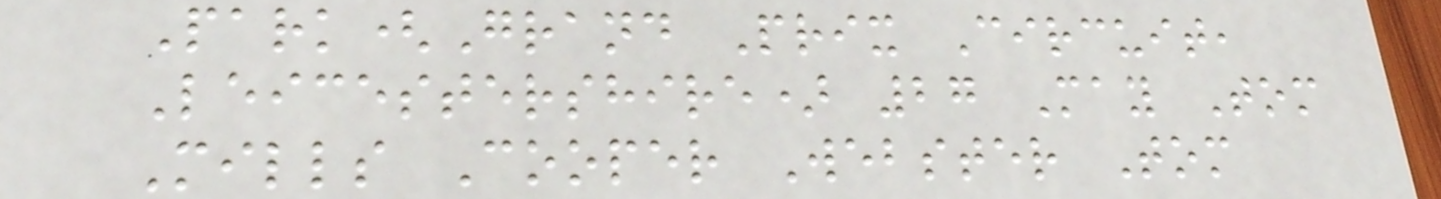Park(Grand Prix Circuit,
Leicestershire) 27 May Tom
Mills Cooper Webster Tom
